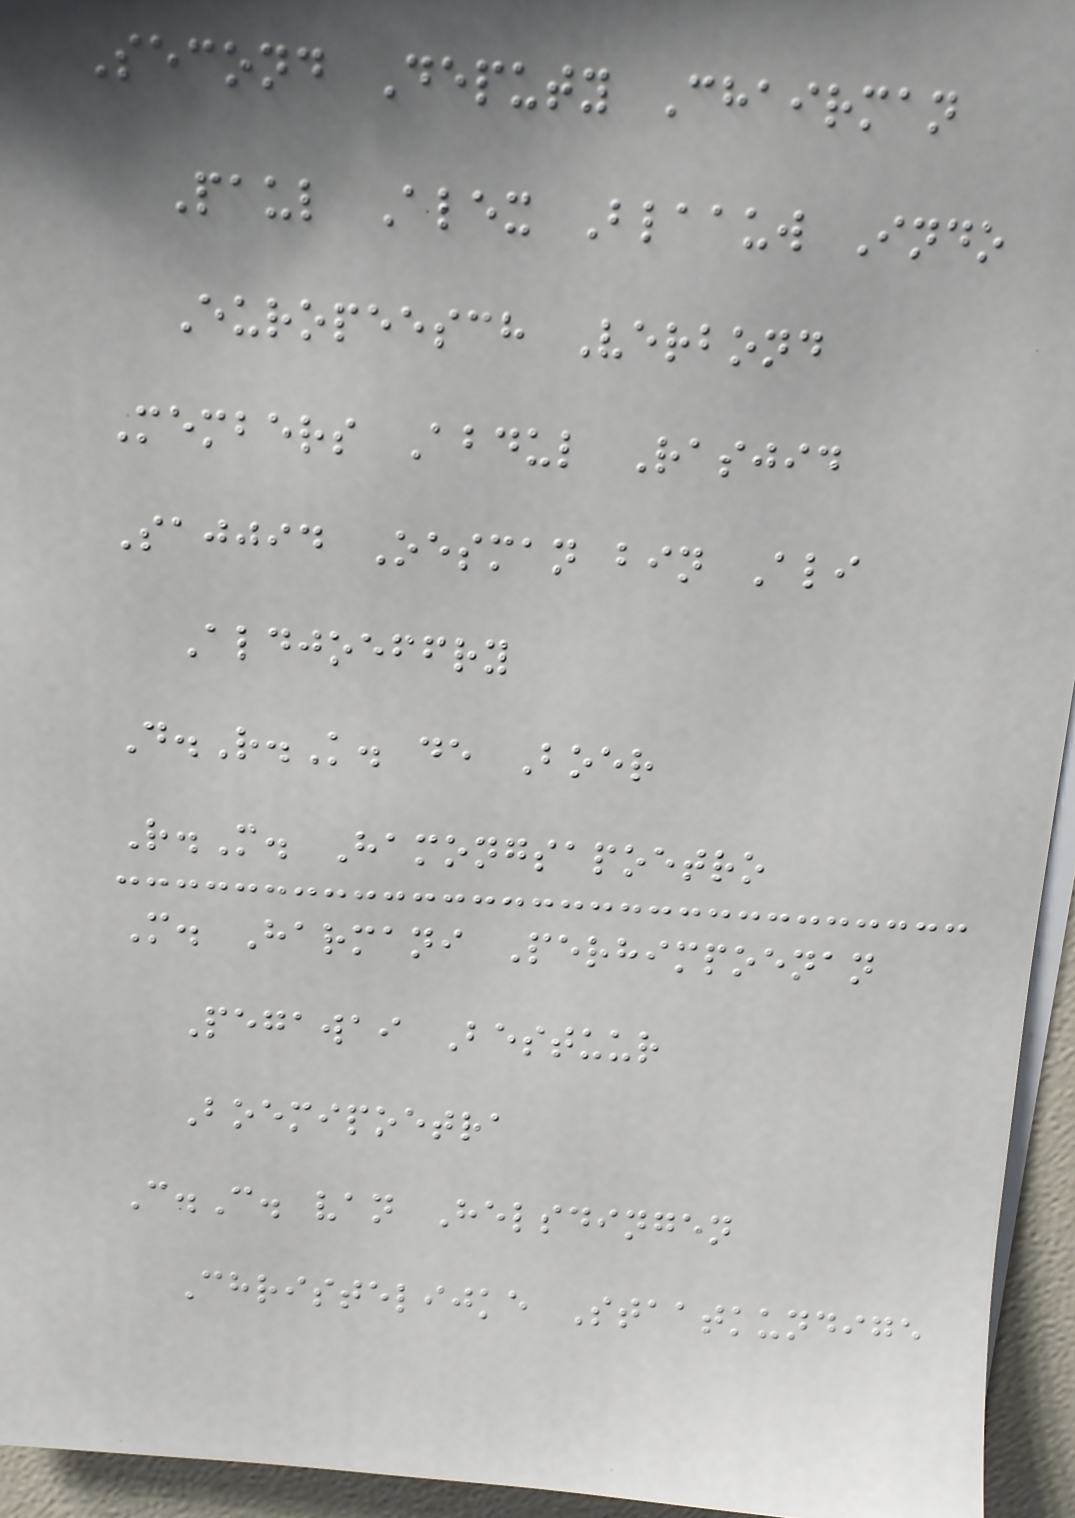Second Deputy Chairman
Paul Alex Blaauw Indo
Europeesch Verbond
Members Abdul Rasjid
Sajjid Oesman bin Ali
Aldjoeffry
D.R.K. de Boer
R.M. Hamongsapoetro
M. Harmani Perhimpoenan
Pegawai Bestuur
Boemipoetra
C.C. van Helsdingen
Christelijke Staatkundige
